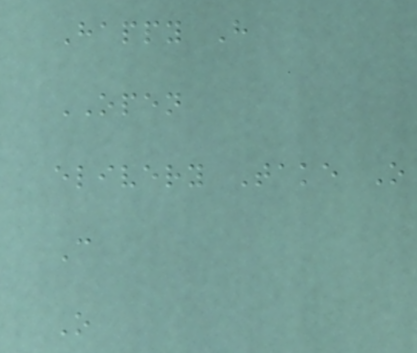Happy H
OPEN
elivery Take O
C
O
